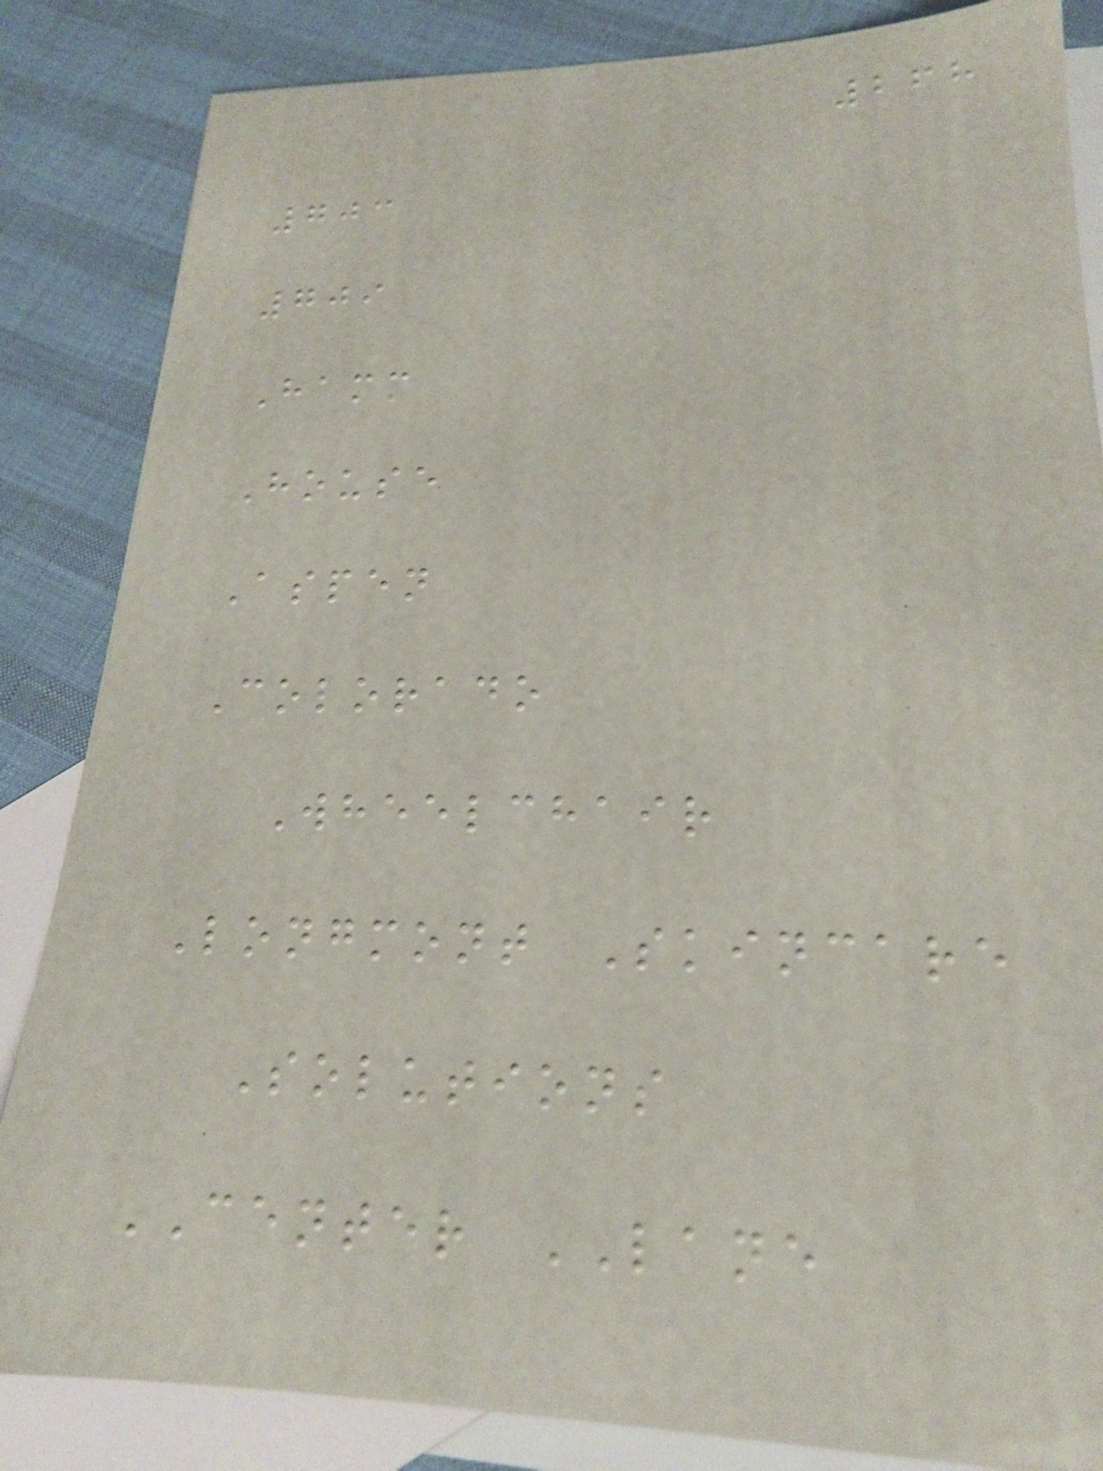268
703
709
Hamm
House
Aspen
Colorado
Wheelchair
Longmont Skincare
Solutions
CENTER LANE
